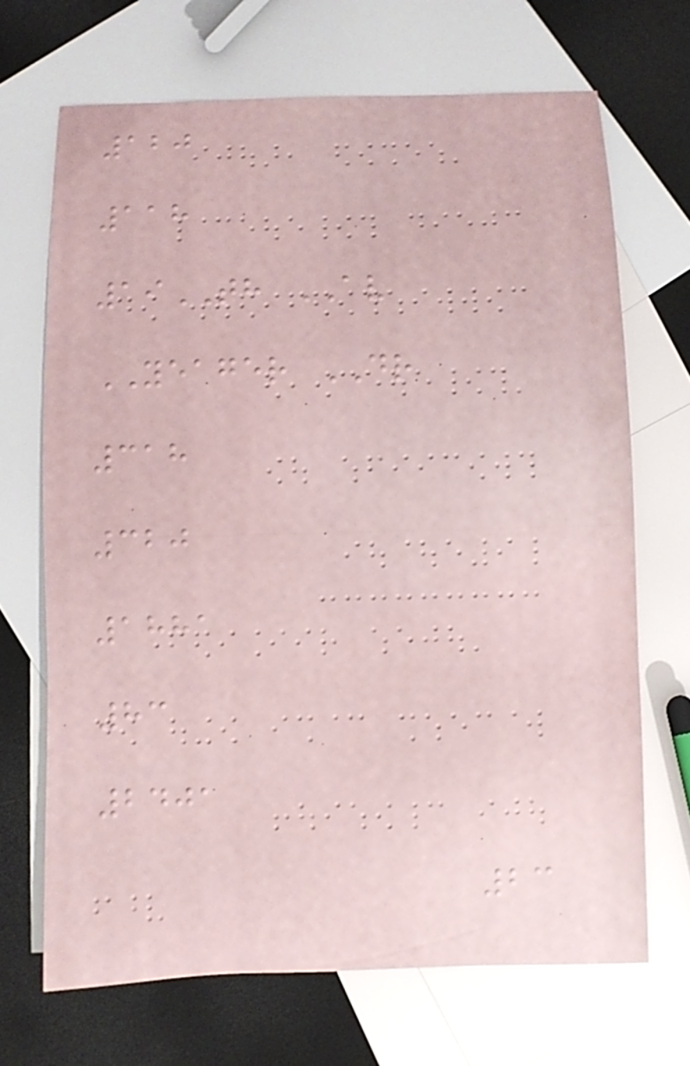120
118
19TH AV
YEAGER DR
318
320
1881
83
2401
23
